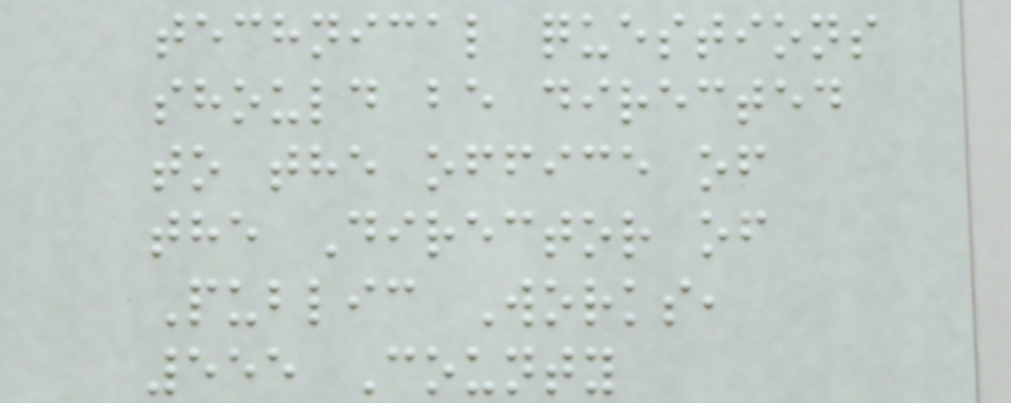technical questions
should be directed
to the office of
the Director of
Public Works,
555 County
